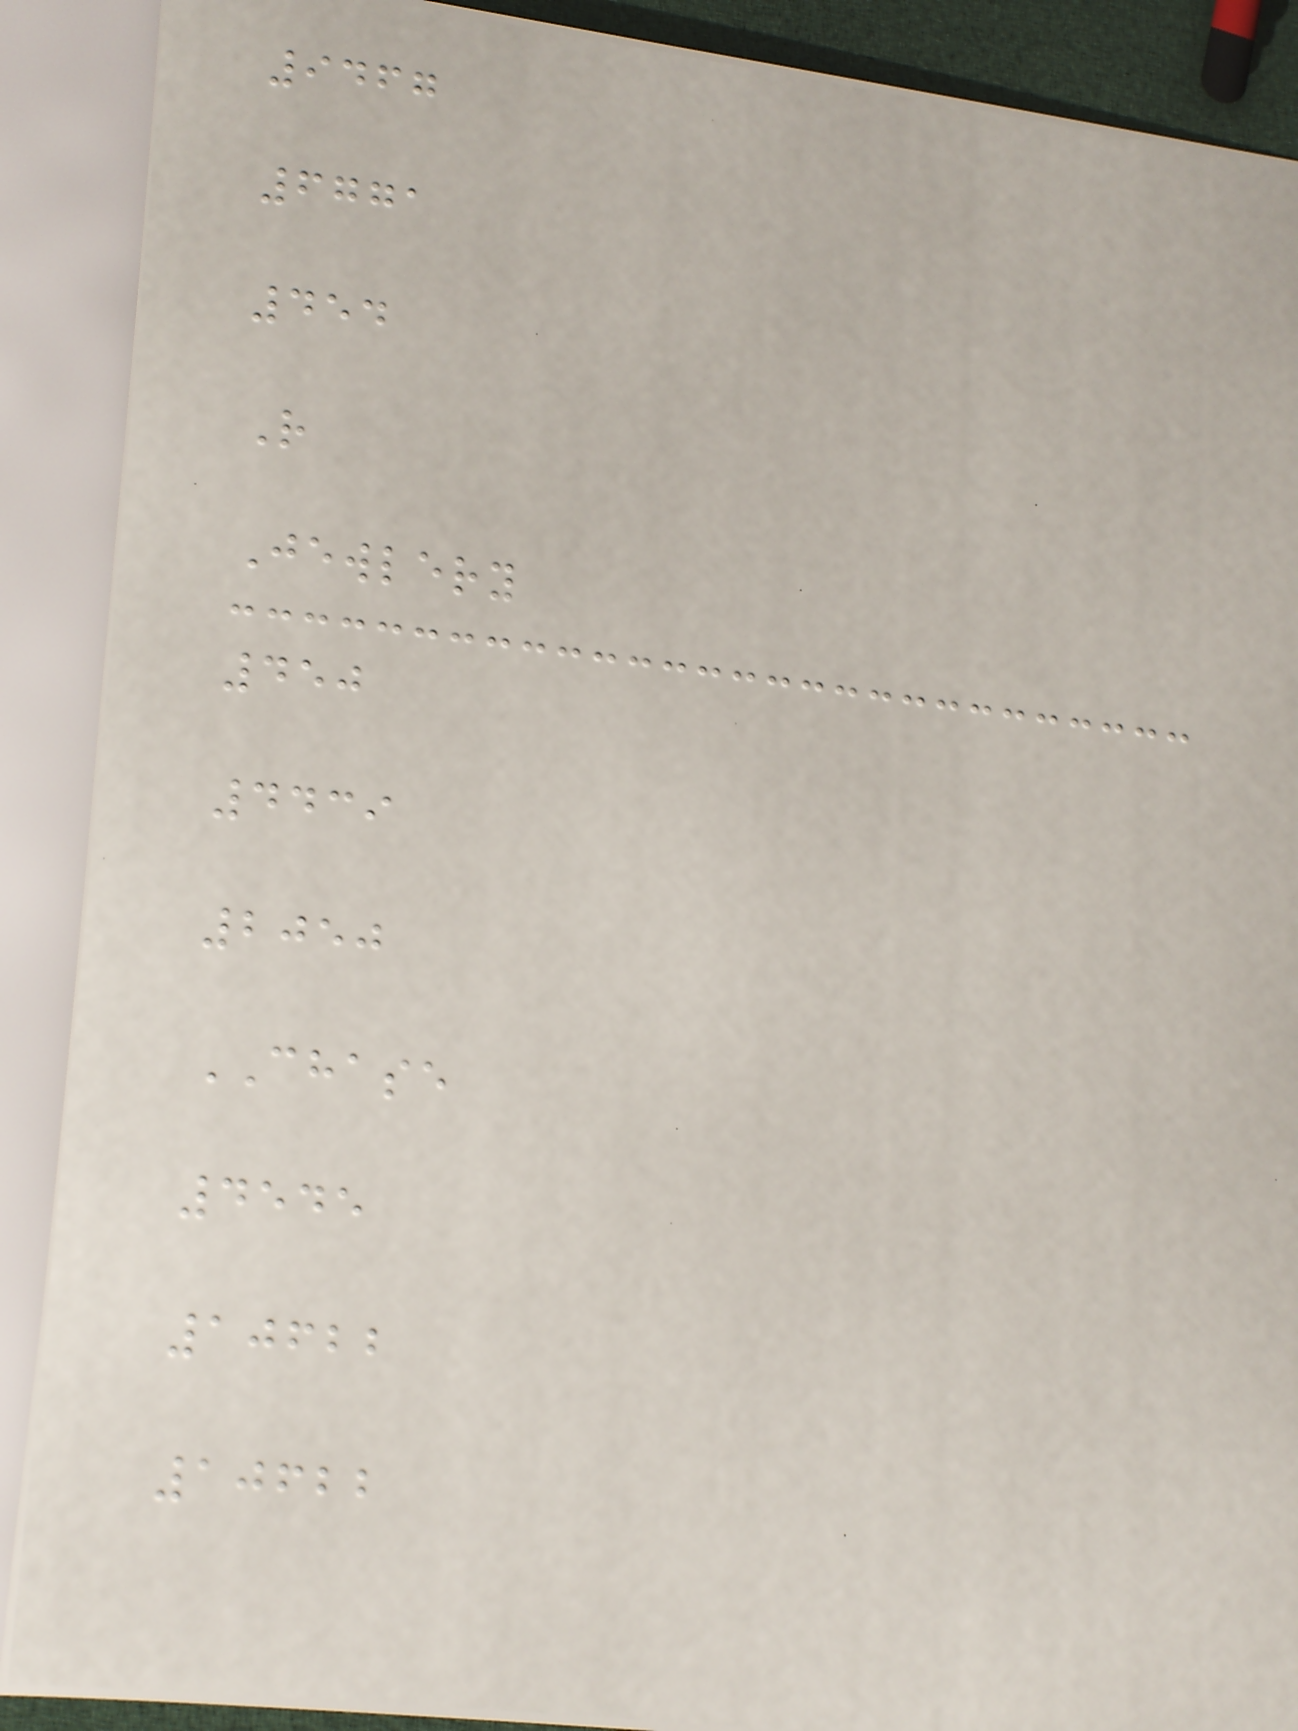9467
6771
454
R
Jewlery
450
4439
2050
CHASE
4545
10622
10622
